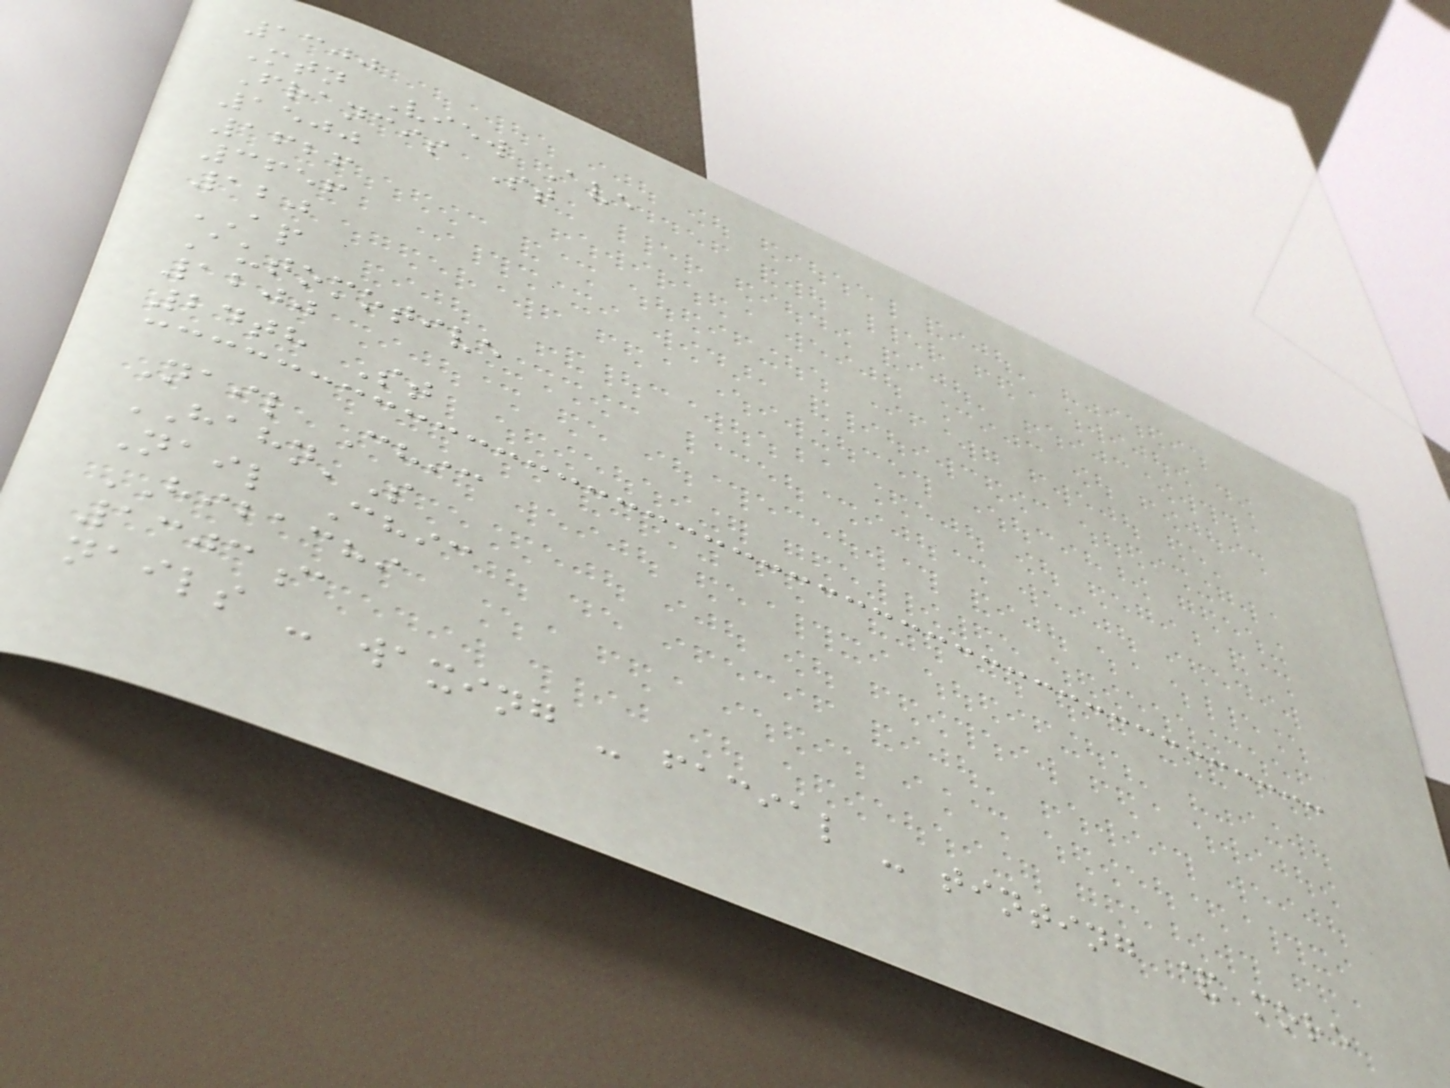1300
Mtn View Ave
Francis St
1500
1626
3656
120
AP
Automotive
1200
24th St
Nail Chic
HAHN'S
Nail Chic
HIBACHI
1303c
nails - waxing - facial - tinting & more
